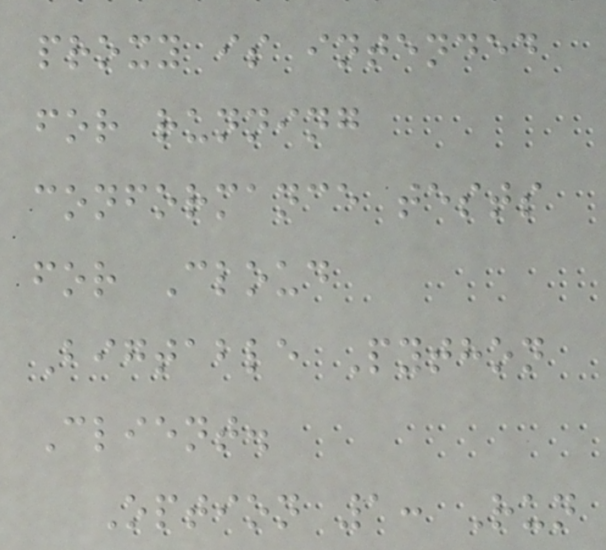proxy is intended
for running
conformance tests
for Cloud
Bigtable Python
Client.
Option 1: Run
